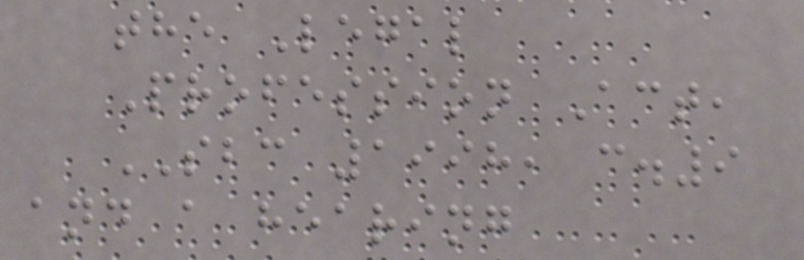the Legal
Profession Act,
SBC 1998, c.9
and a hearing
